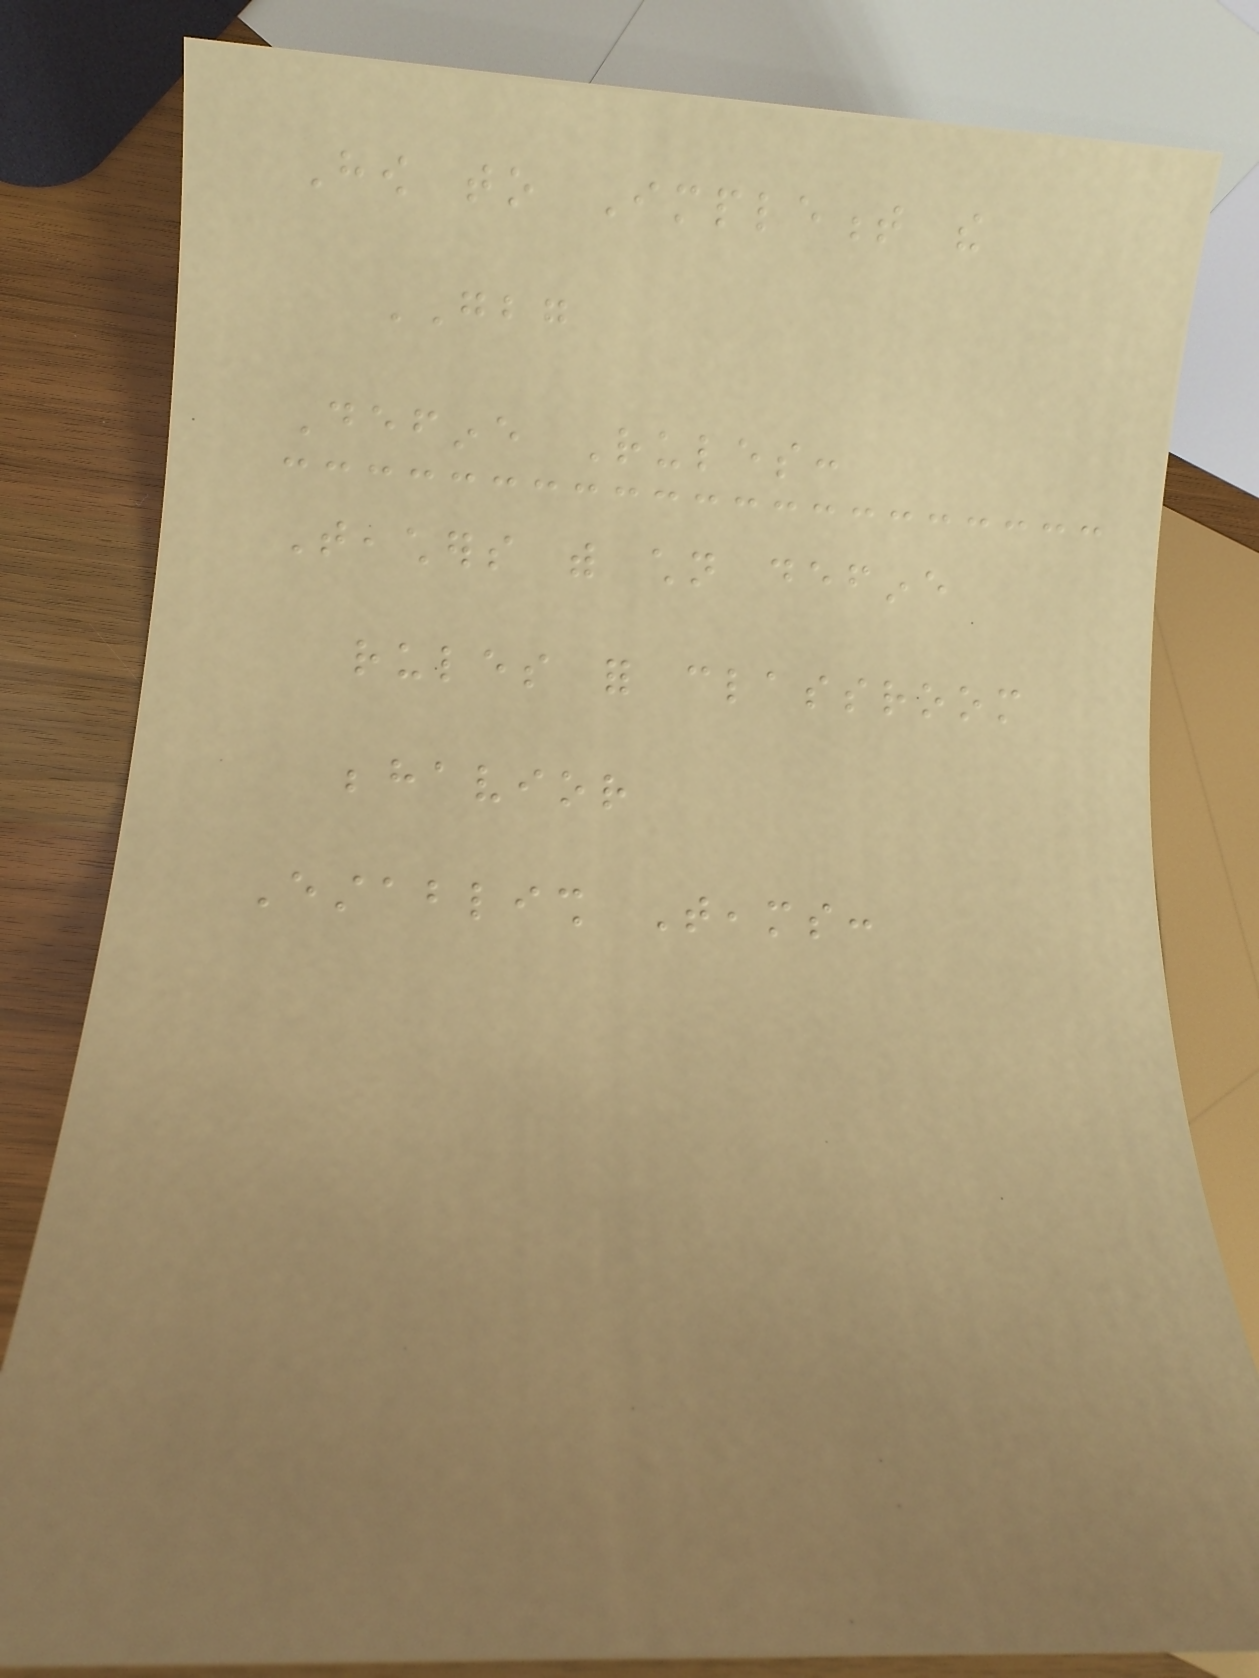How to Implement the
GBG
Define Rules:
Teachers with children define
rules for classroom
behavior
Establish Teams:
